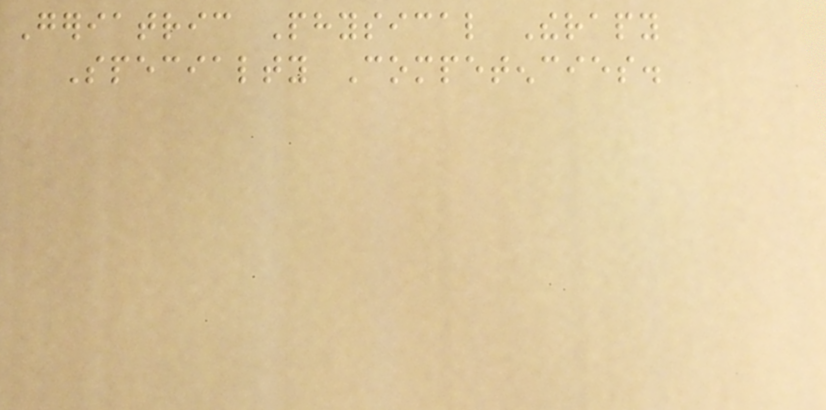Geriatric Physical Therapy
Specialty Competencies.
